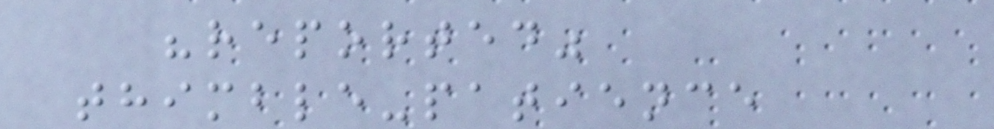"reported"
thimble-patience
